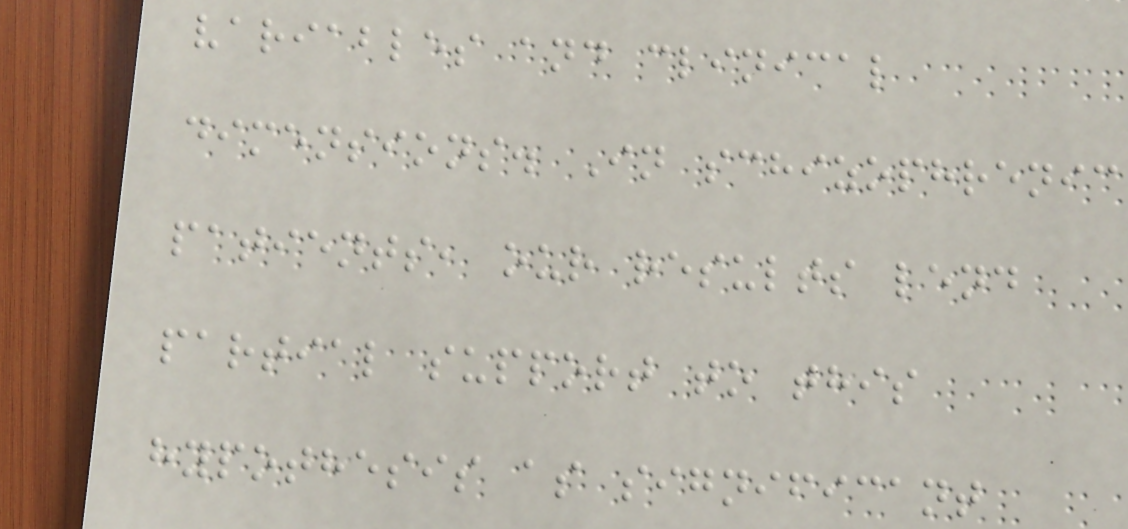variables and clinical
dimensions. In schizophrenic
patients, our results lend
partial support to this
hypothesis as significant
